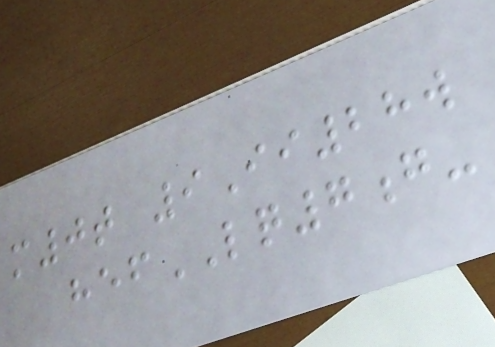m0t 9Ii28w
hefLQ7g-
